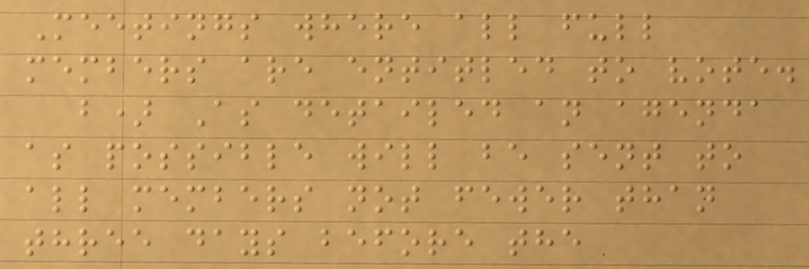Meetings where all full
members are entitled to vote.
b) As detailed an agenda
as possible will be sent to
all members not fewer than
three days before the
